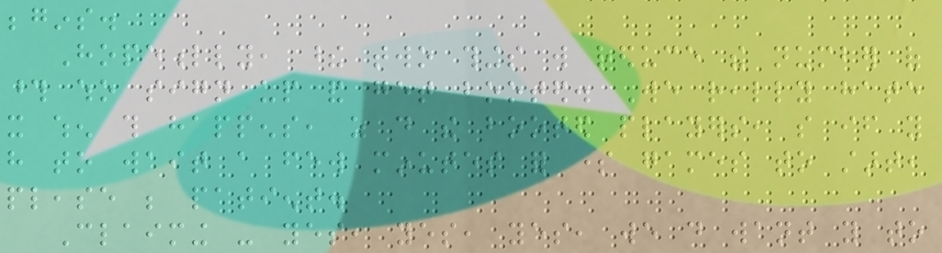begins.
Hopefully, these two things will reduce the number of
those who sign up and get booted. We really hate
it when this happens, as do the booted players, so if you
have to wait a few minutes for some games to start,
please be patient.
Claiming - yes, yes, yes, we do want you to
